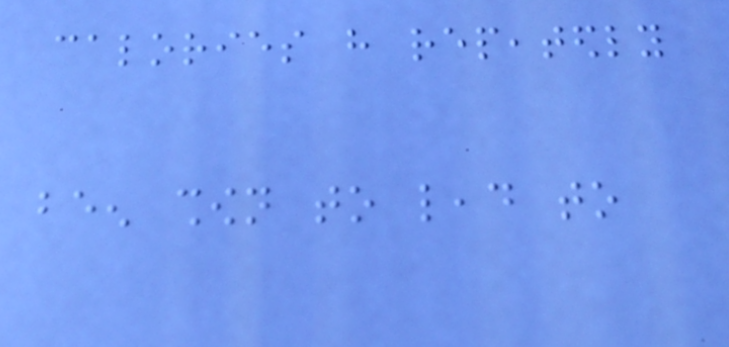calories have repeatedly
been shown to lead to
